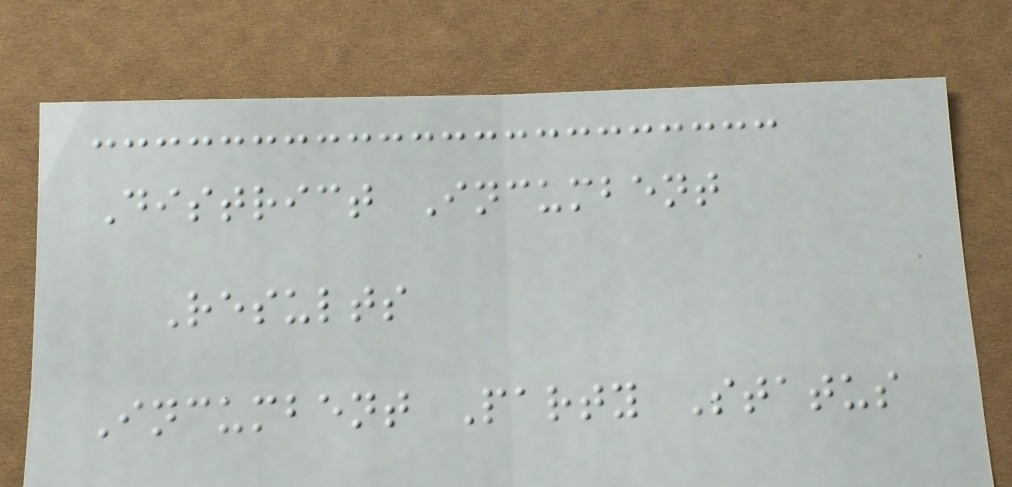District Incumbent
Results
Incumbent Party Status
